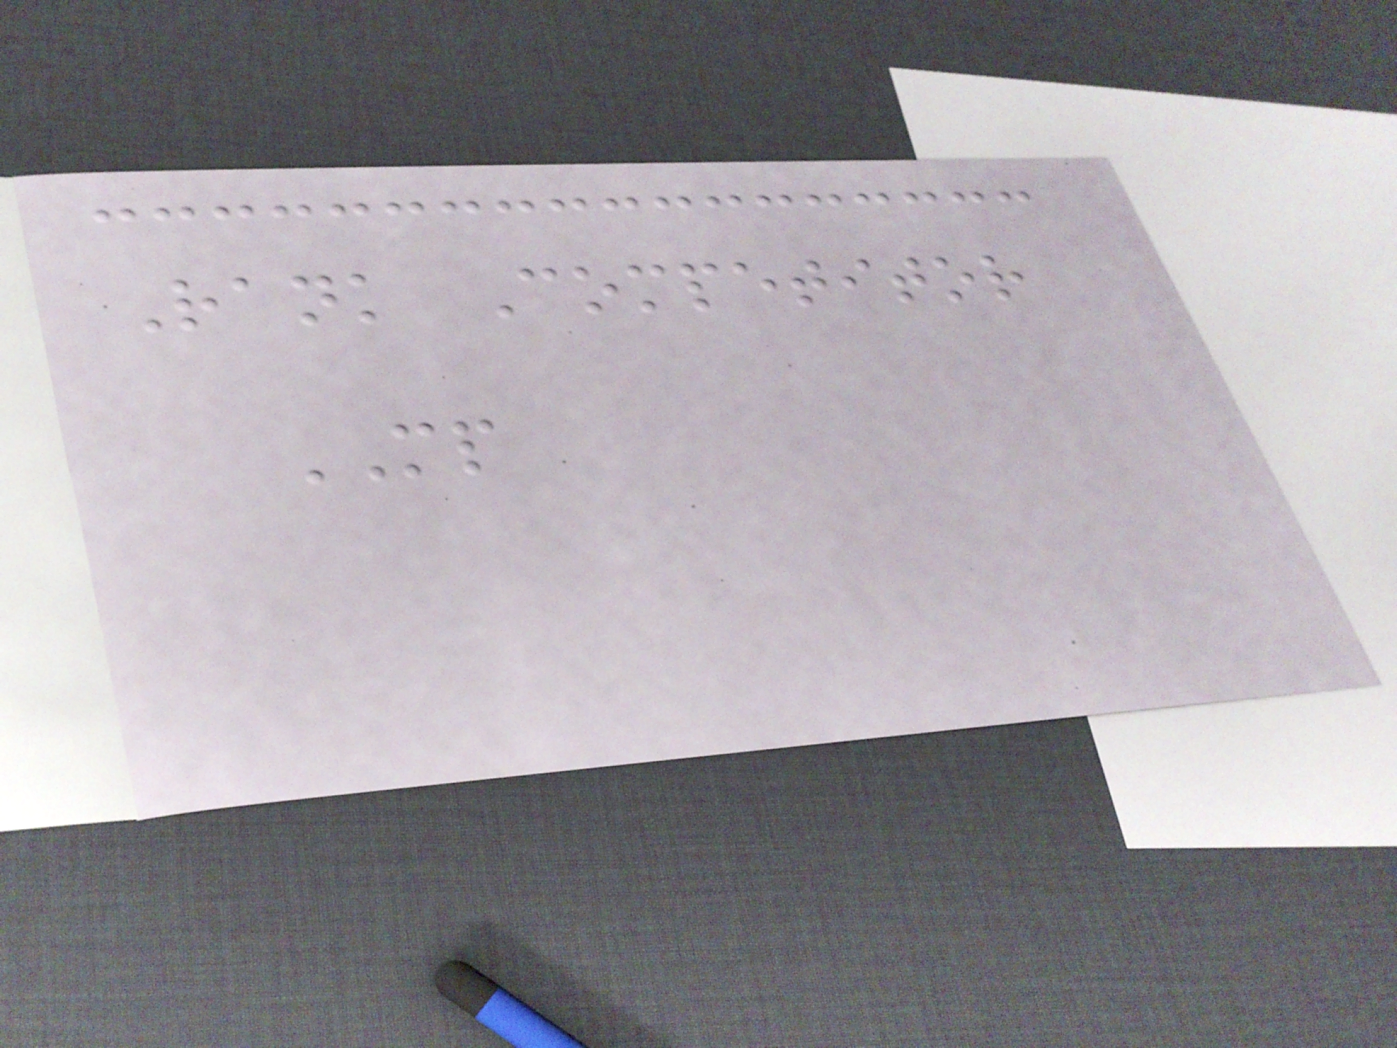Rank Competitor
MP
